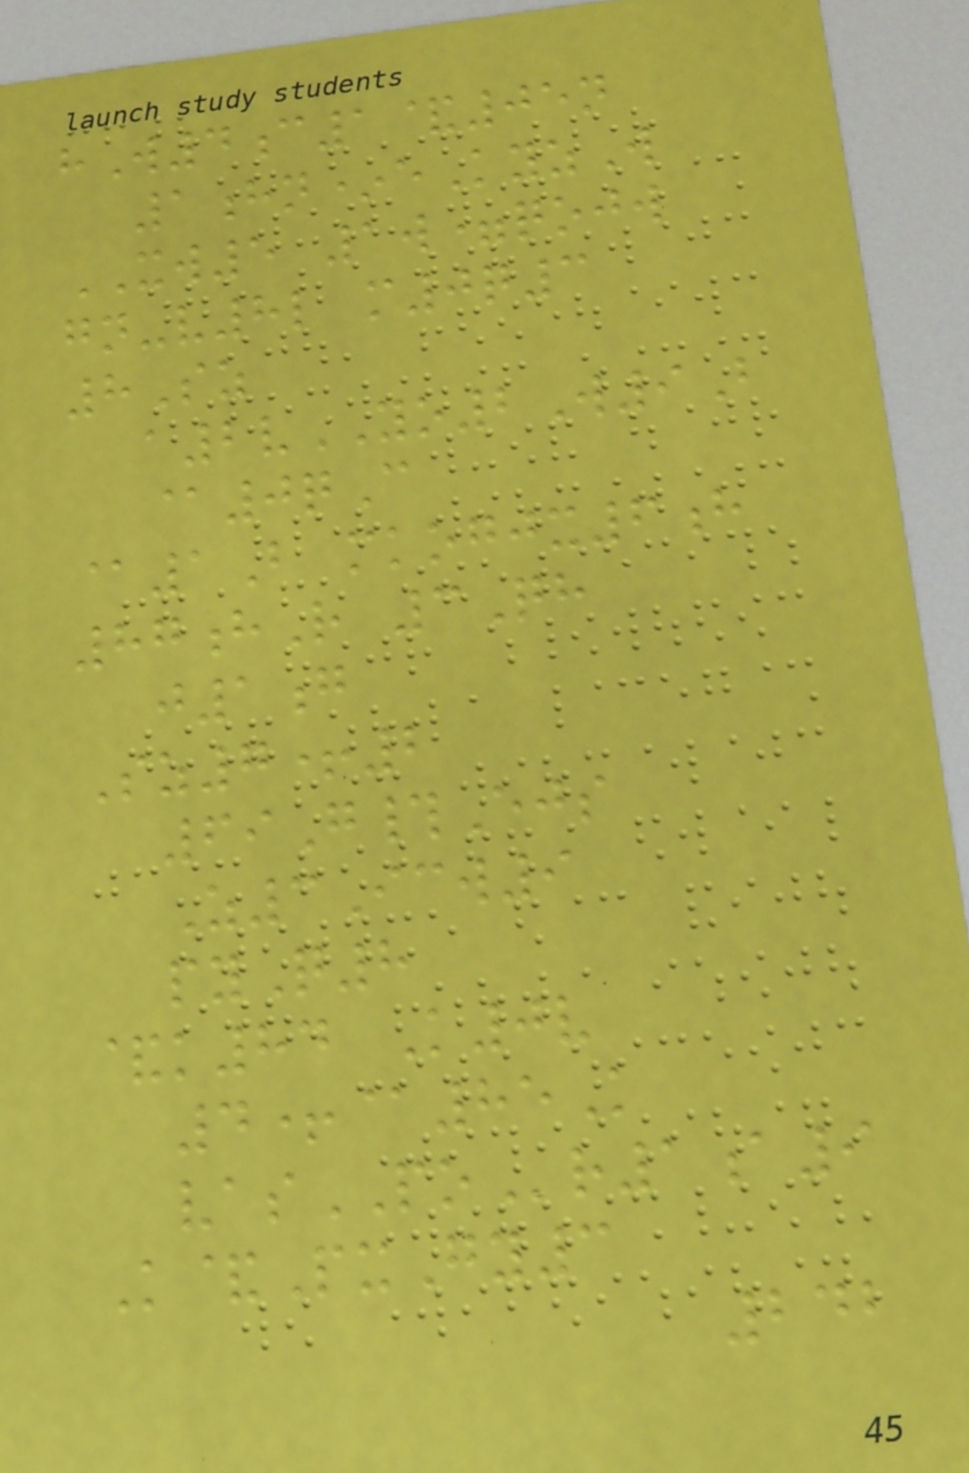hW4c1&05n
1hn*eKyzW
XW5 1w=qojw
gn-v8l m0q3
8Sz
a2vYO2W9B
@0qC
@1B mkogjx6h
87hR 3Qh
j1g
Sz7+2
69G#Ejs
Z3Icw9
pyQ8
&k84 K0v
4+@85K
vasPOr1a9
K&PxGy3
242
